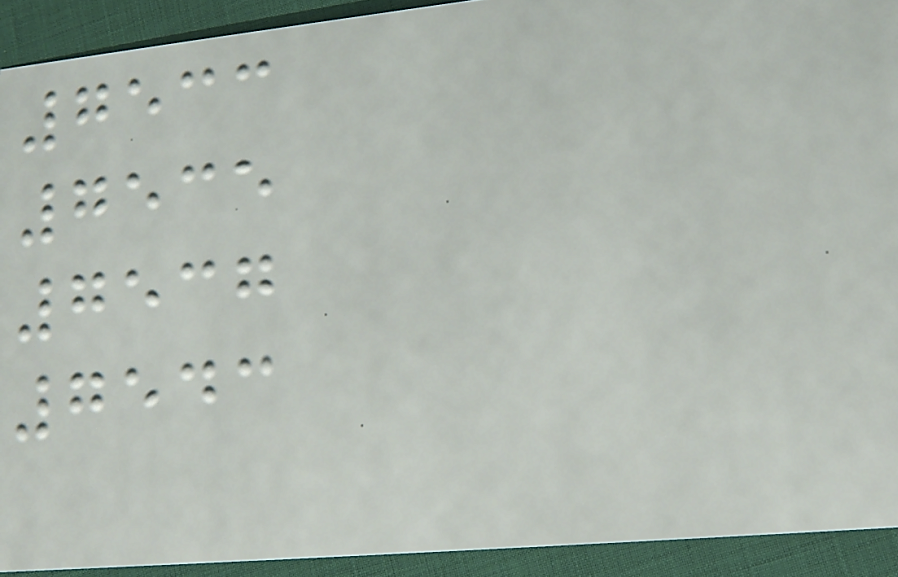7533
7535
7537
7543
